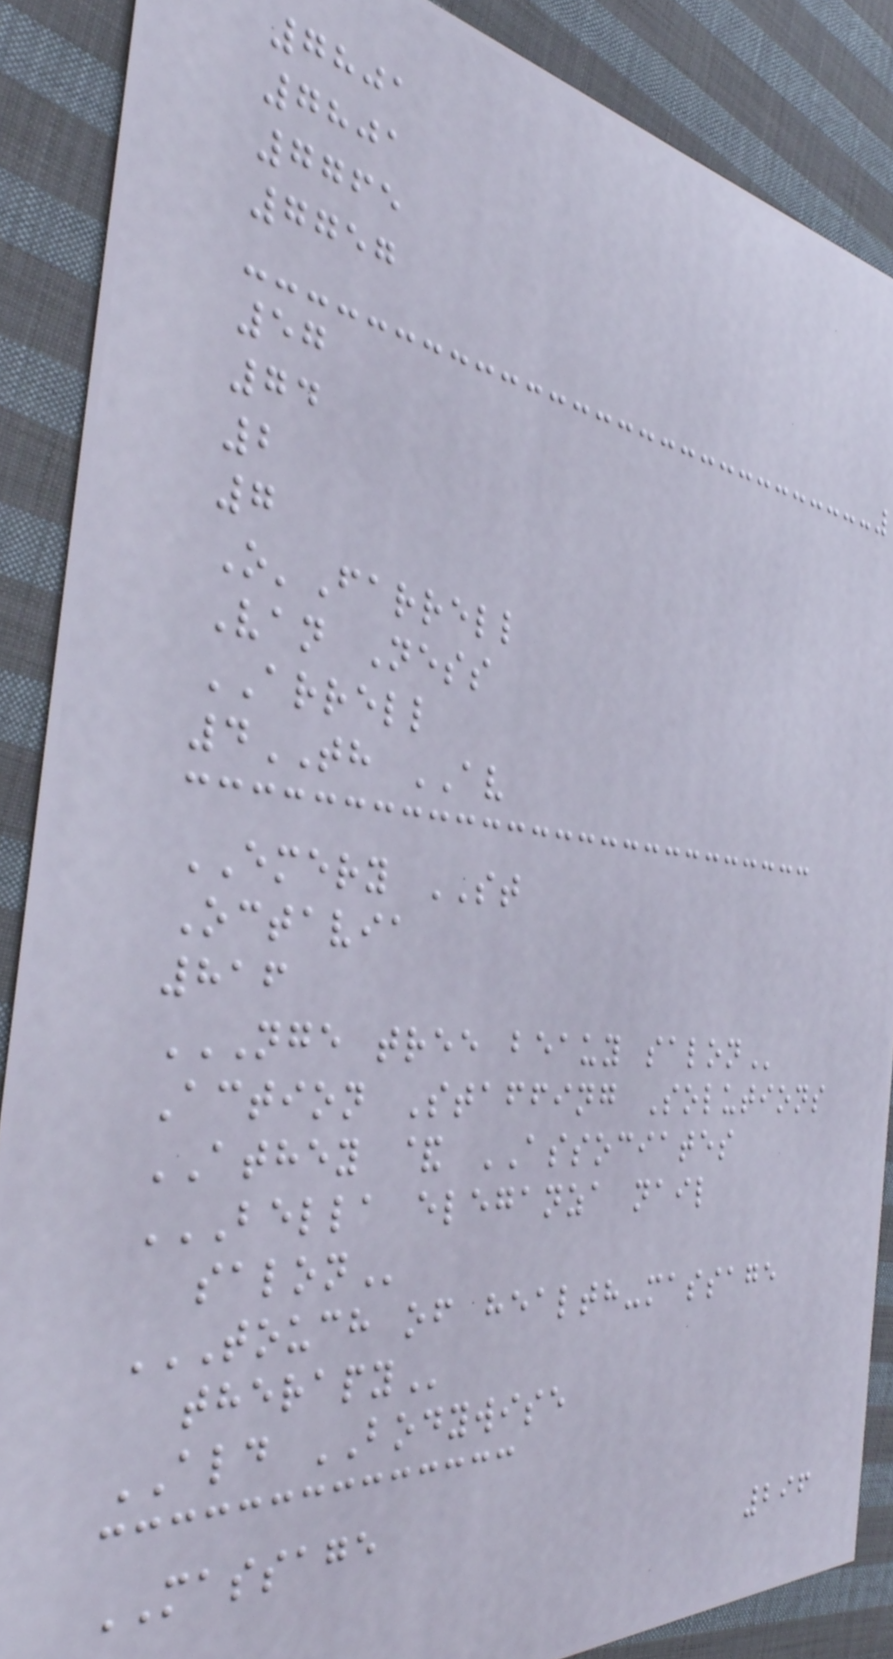7801
7801
7765
7757
57
74
2
7
O'Farrell
Van Ness
ARRELL
4TH AV
EMERY ST
Octavia
816
NGE TREE BEAUY SALON
Action Staffing Solutions
ATHEY & ASSOCIATES
BELLA ELEGANZA NAIL
SALON
TOUCH OF HEALTH-MASSAGE
THERAPY
ALD BODYWISE
MASSAGE
296
